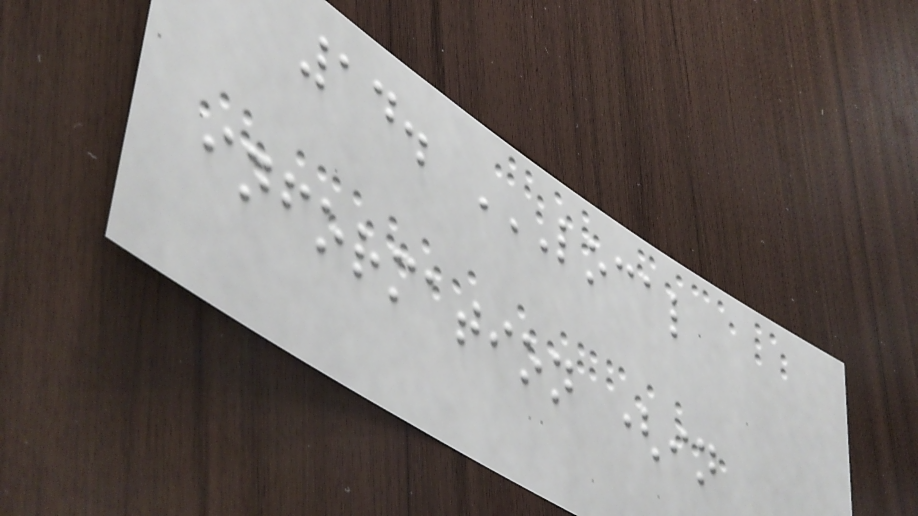14. LOCAL
INFORMATION (IN
